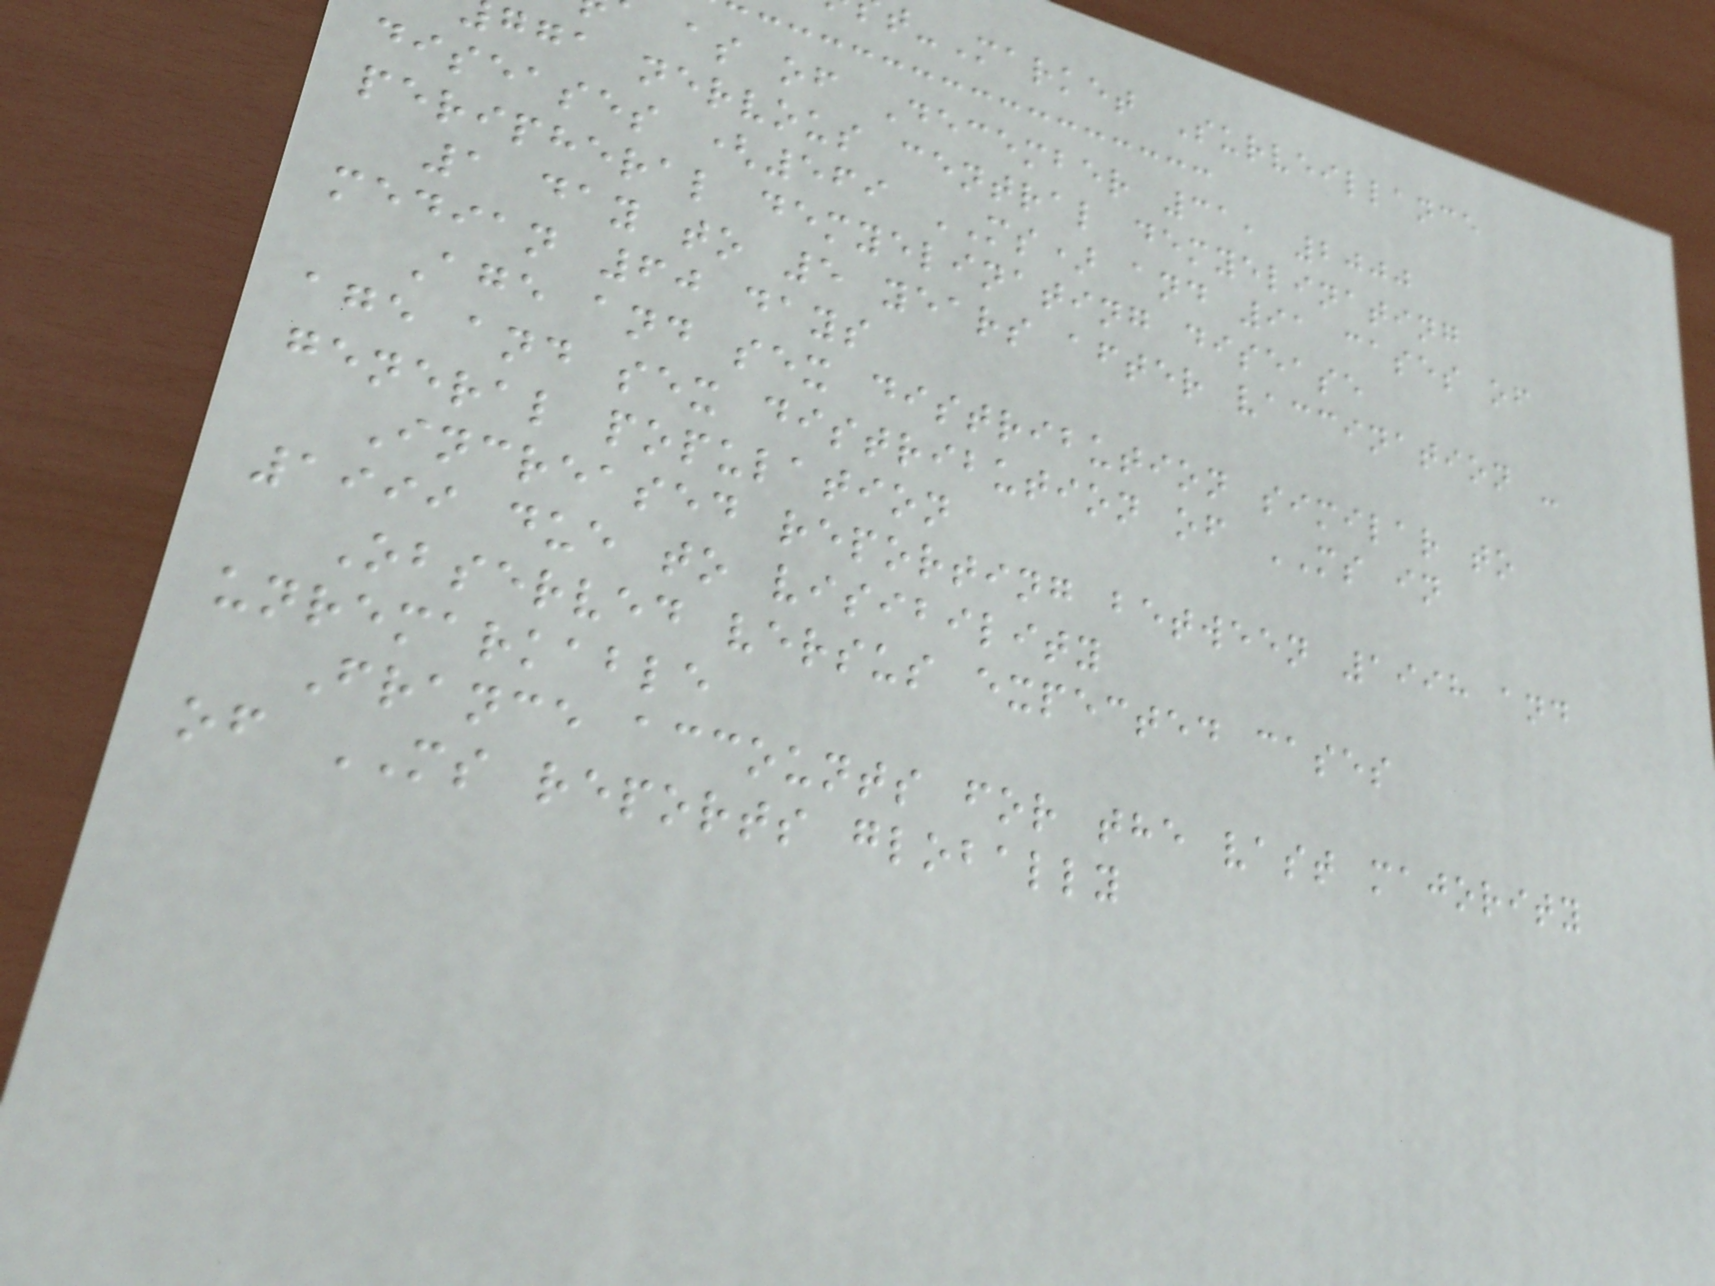t-Market Surveillance
as of December 31, 2000
gga nervous central demyelinating
diseases (569 MS) and 91 cases of
peripheral demyelinating disease
1 day to 5 years after vaccination -
median 60 days
Age and sex distribution similar to
age and sex distribution of MS in
general population
Increased reporting between 1998 and
1999 due to visibility
Observed versus expected cases
unremarkable
France accounts for the vast majority
of MS reports globally
